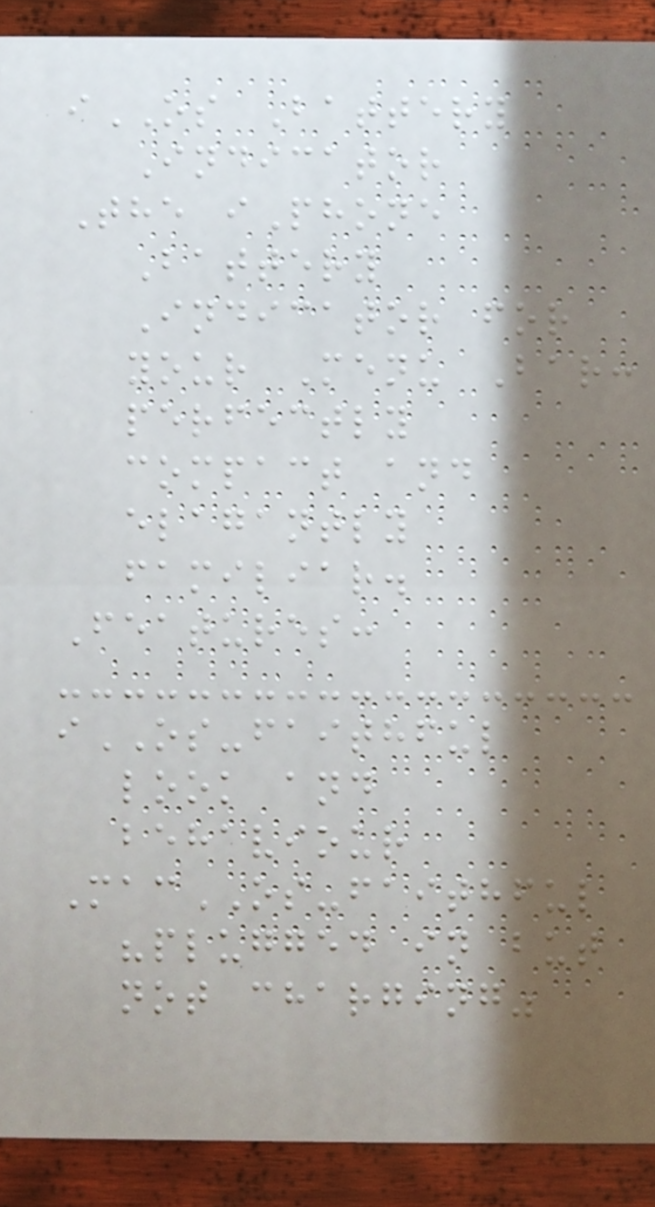iOS Battery
Indicator
The iPhone
Battery
Indicator for
your Menu Bar:
perfectly
compact and
elagantly
familiar.
Features:
iOS-faithful
look and
behaviour
MacOS-faithful
"plugged in but
not charging"
